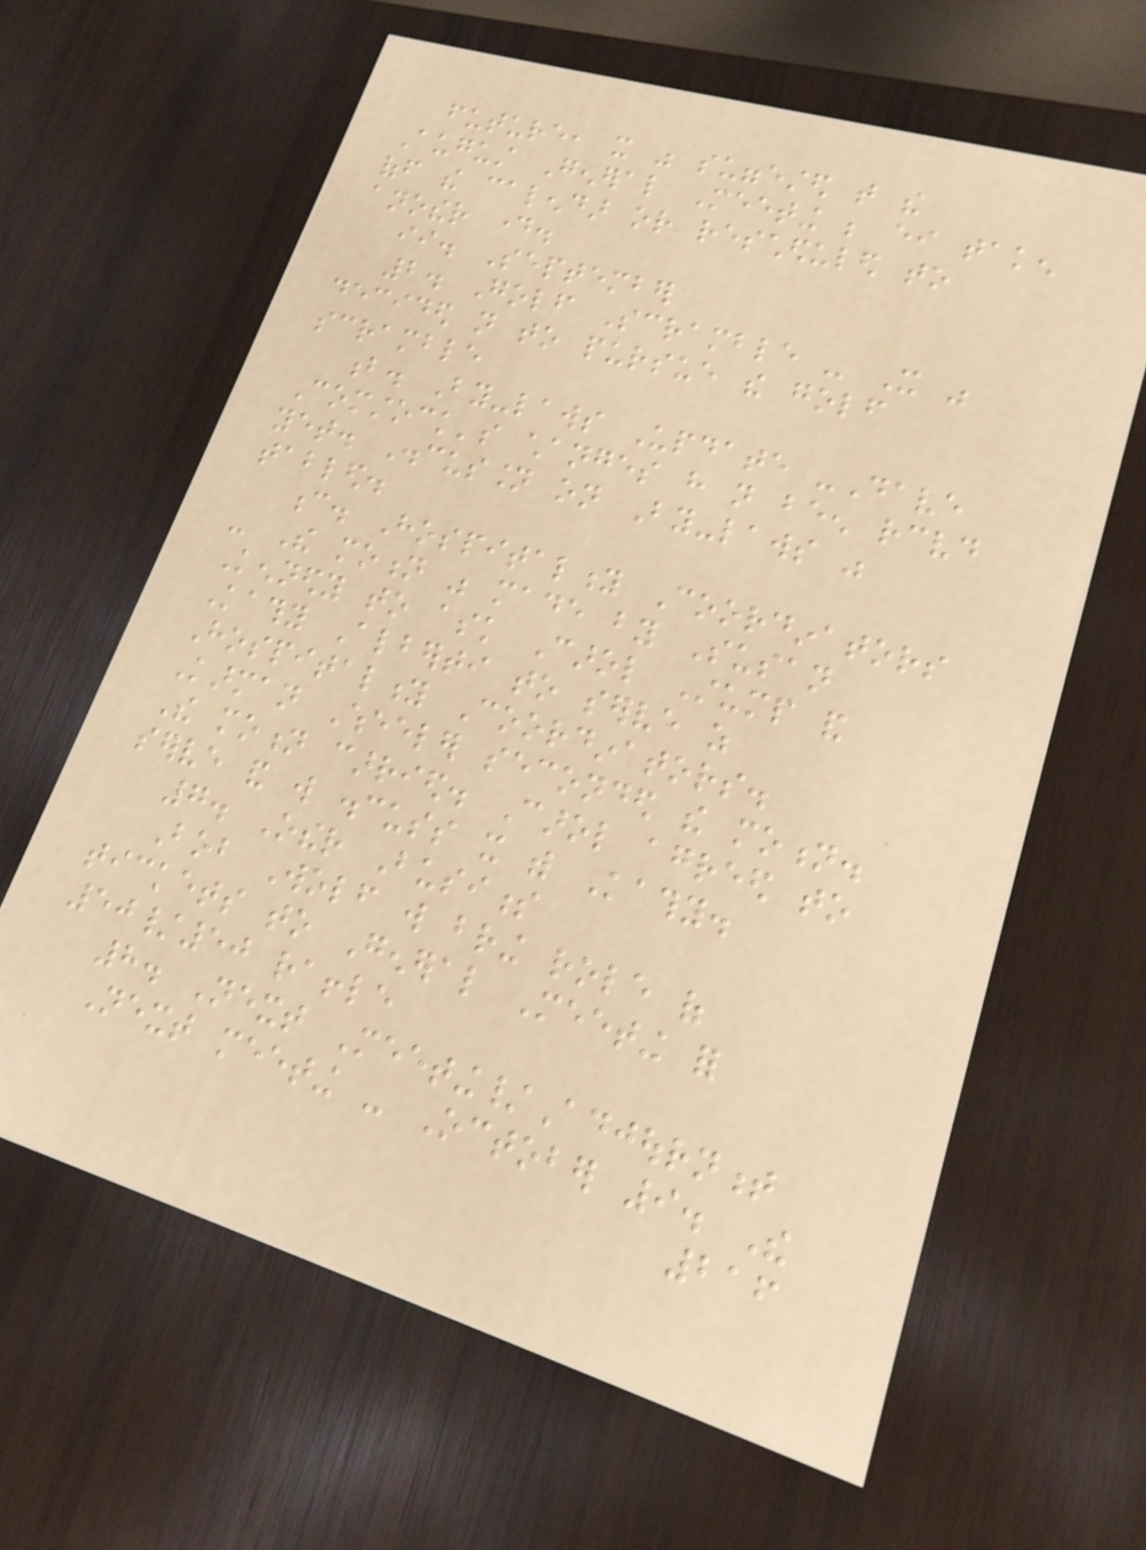future, it was suggested that the
August General Meeting be either taken
off the calendar or rescheduled to
another day.
ii. September
2. Golf Scramble - It was
decided not to pursue the golf
scramble
b. By-laws Update -Dave
Comstock's changes have not been received
yet. Discussion on By-laws was
tabled.
c. Hospitality Coordinators
- The motion was made by Susan
Kennedy to ask Carol Stump and
Kathy Alberti to serve as
Hospitality Coordinators.
Karman Wheeler seconded the motion.
The motion carried. Carol agreed to
serve and will discuss it with Kathy.
7. Other Business
Bob Wolf will bring role of
tickets to General Meeting for
50/50 raffle
8. Next Meeting/Adjournment
Next meeting - October 9. The
216
